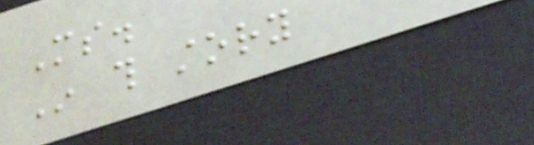Ms.
In this story
